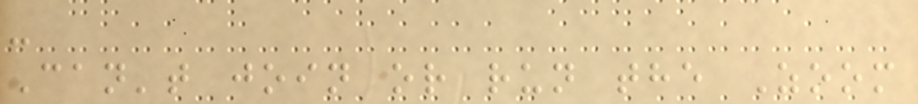-
Can't join or run the Zoom
